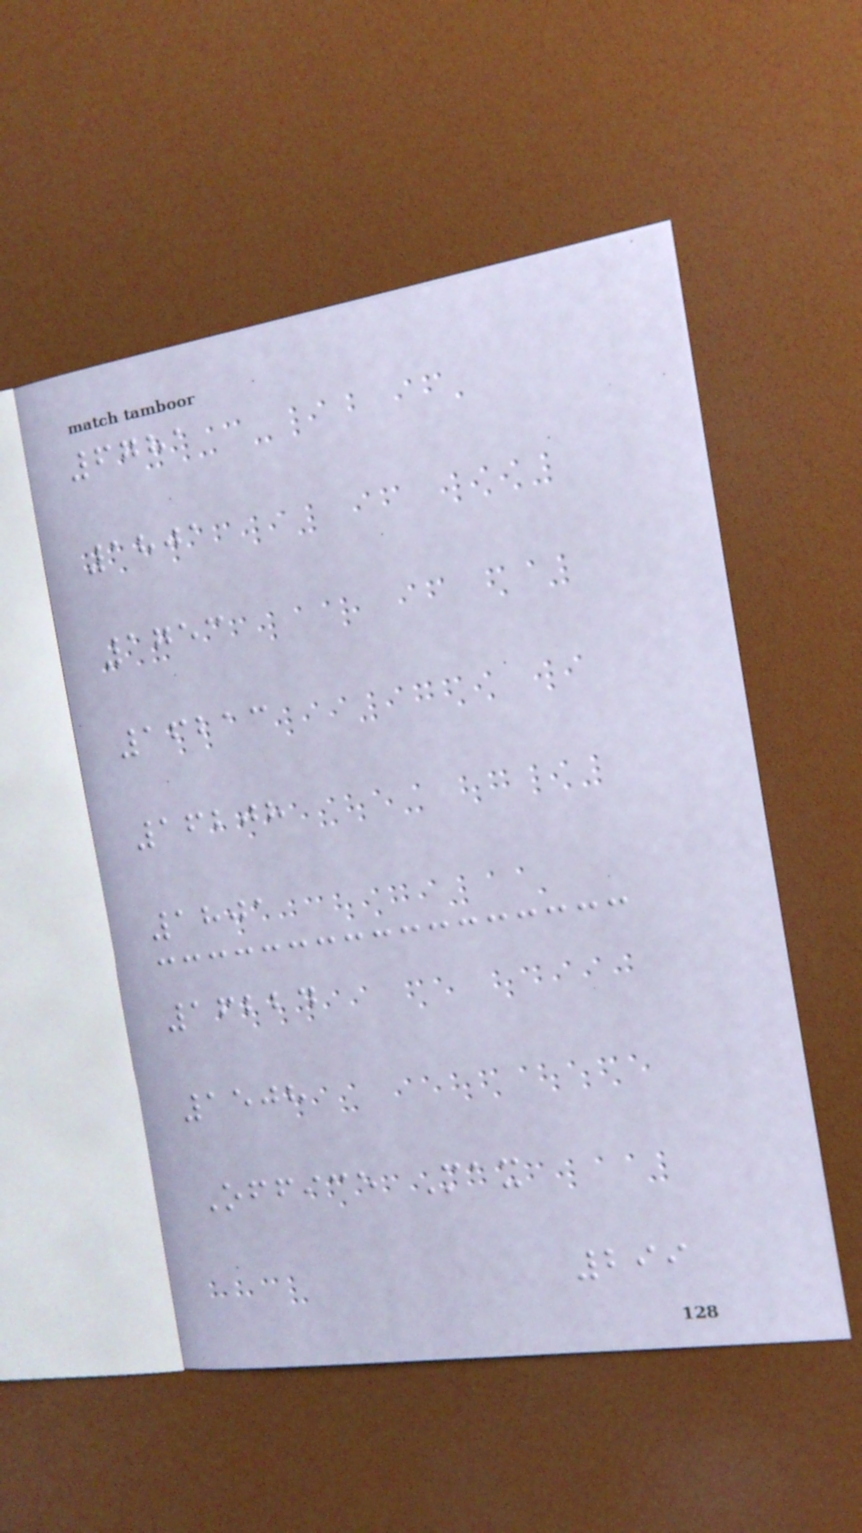6781
1801
1753
16213
16208
1801
16224
1508
Office Max
299
